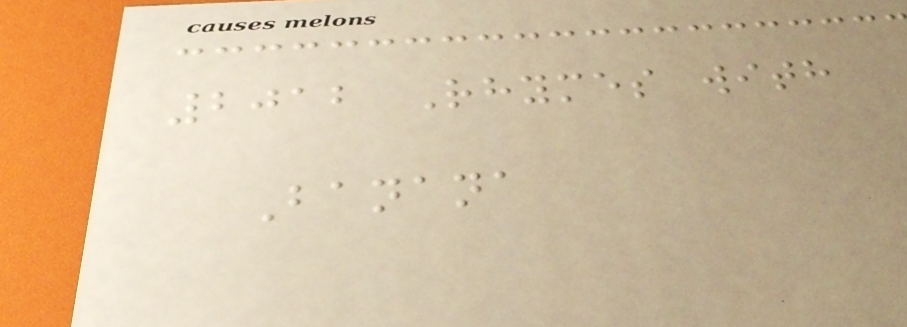2012 Rhymes with
Banana
